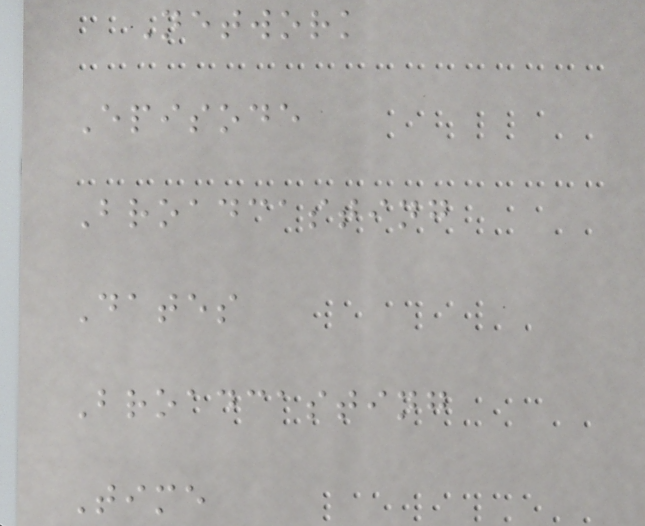Network
Episode
Broadcasting
Dates
Broadcasting
Time
